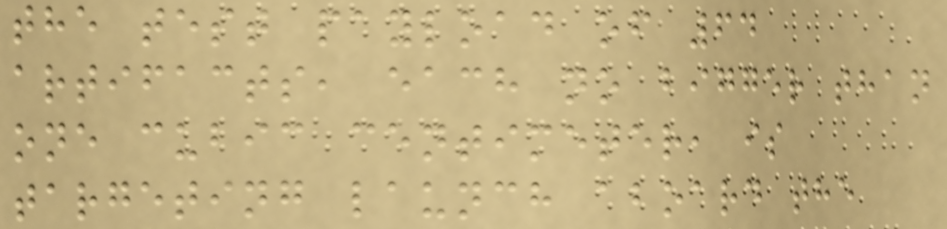the test payload of 64
artifacts, each no bigger than
one cubic centimeter, is
targeting launch aboard the
